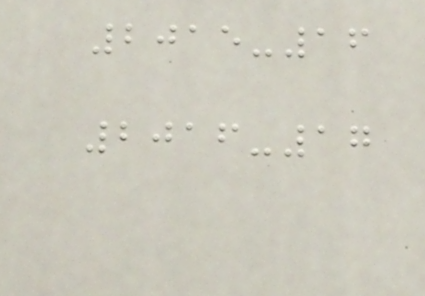2015-16
2016-17
